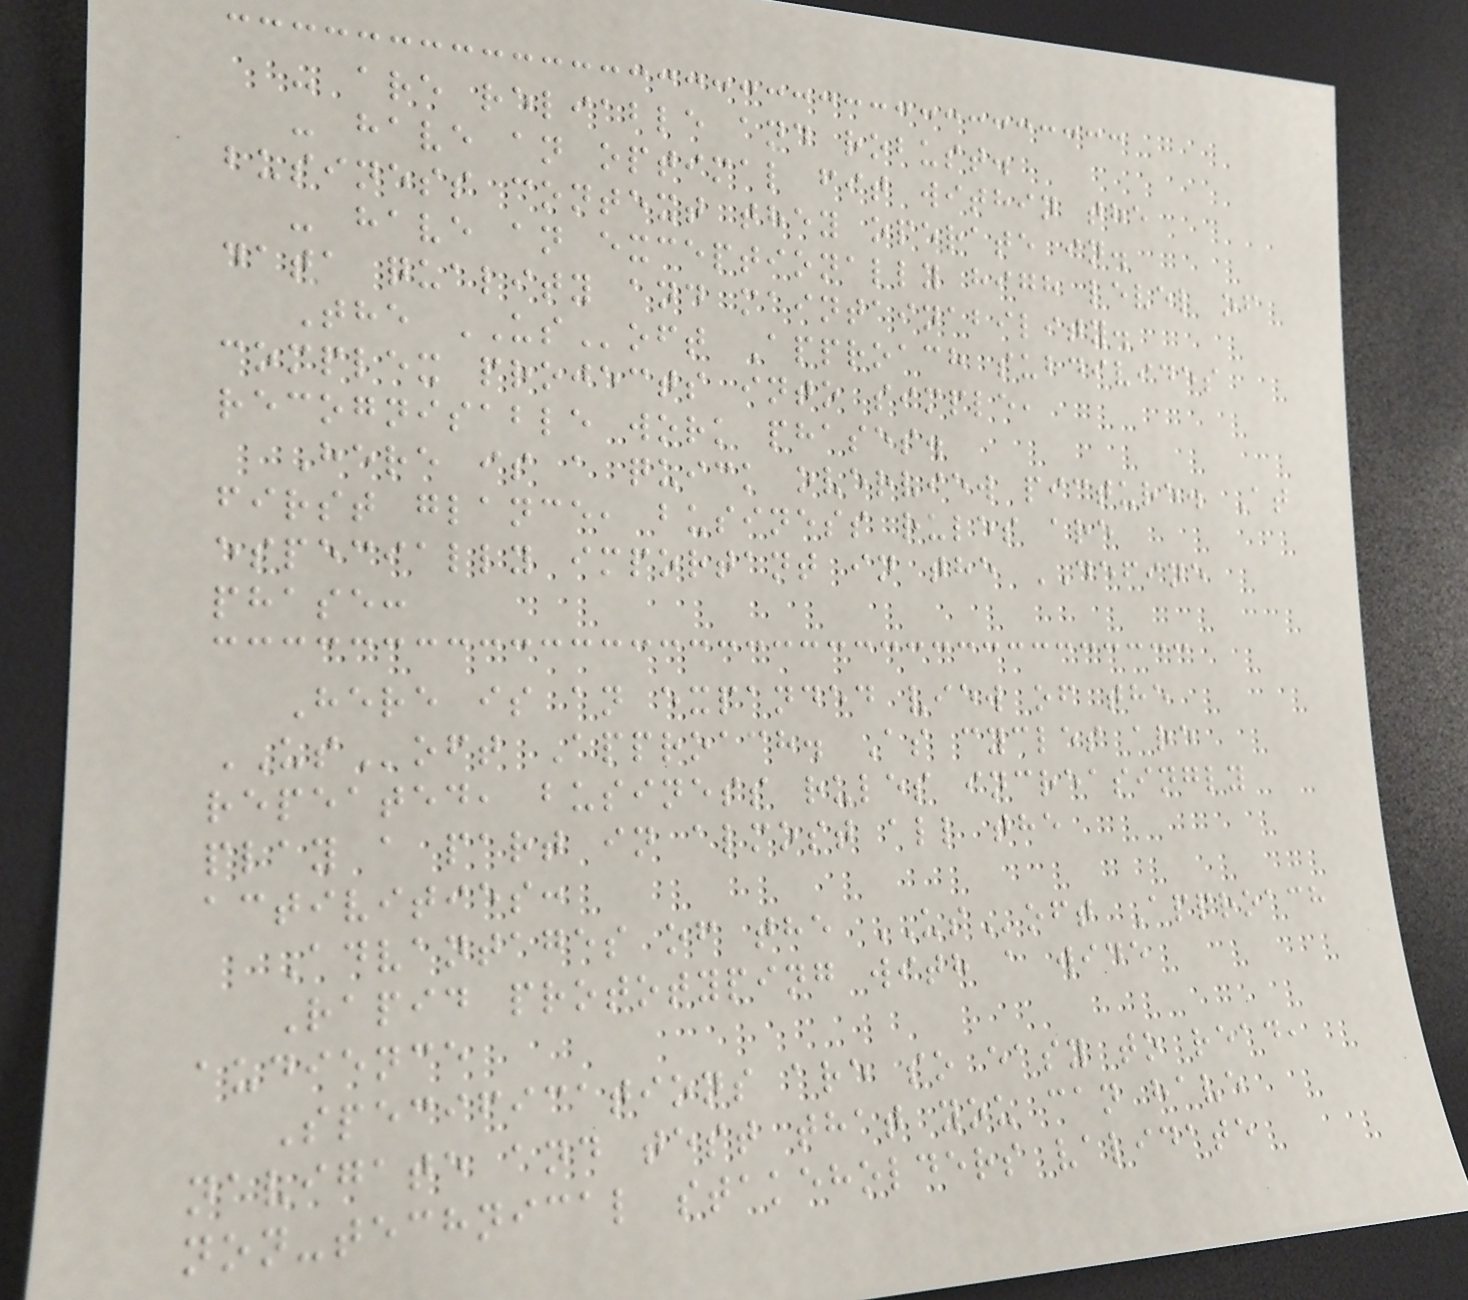- are reliable and robust.
- have an optimal fit within the
business context they operate in.
- have an exceptionally high level of
data quality and maintainability.
The USoft Approach subdivides
complex projects into simple,
recognisable work phases.
Here is a quick overview picture. At
first glance, business rules are
especially important in the DEFINE
phase:
Here is an expanded view of the
USoft Approach. As cycles are
repeated, business rules increasingly
play a part in almost all the
activities:
Advantages of the USoft Approach
Rapid prototyping with a wide
audience
Specifications are so easy to read,
navigate and test that you can have
non-technical stakeholders validate
